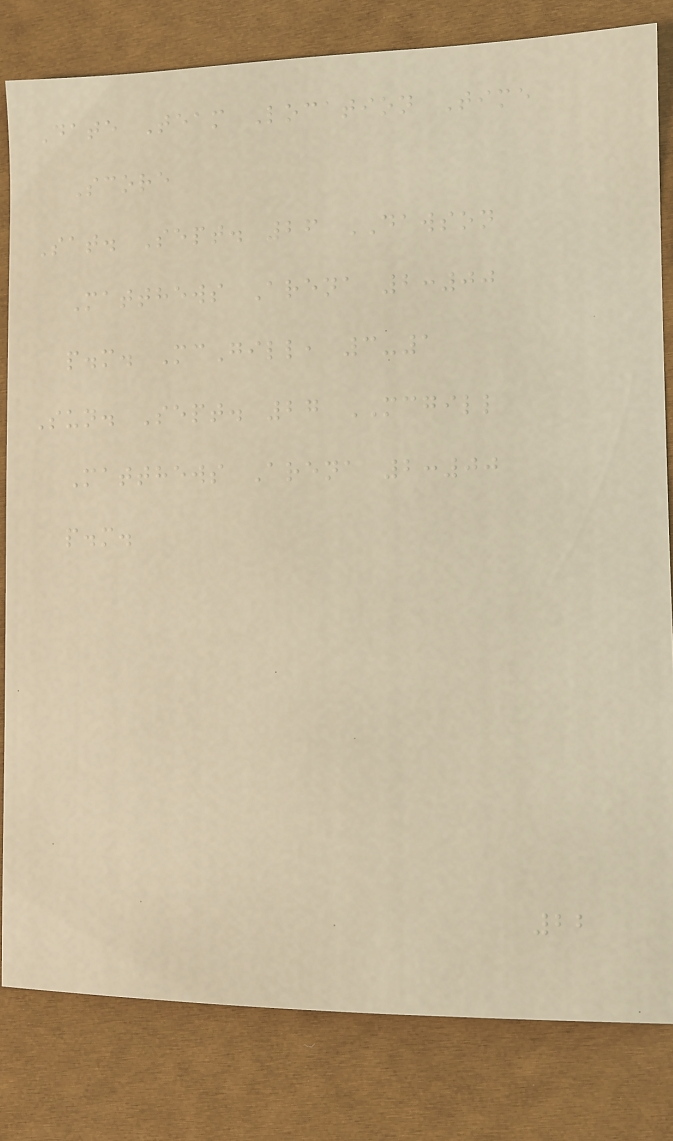Date Team Location Time
Score
Sat. Sept. 26 DAWSON
Matthews Arena 2:00
p.m. McGill, 3-1
Sun. Sept. 27 MCGILL
Matthews Arena 2:00
p.m.
22
